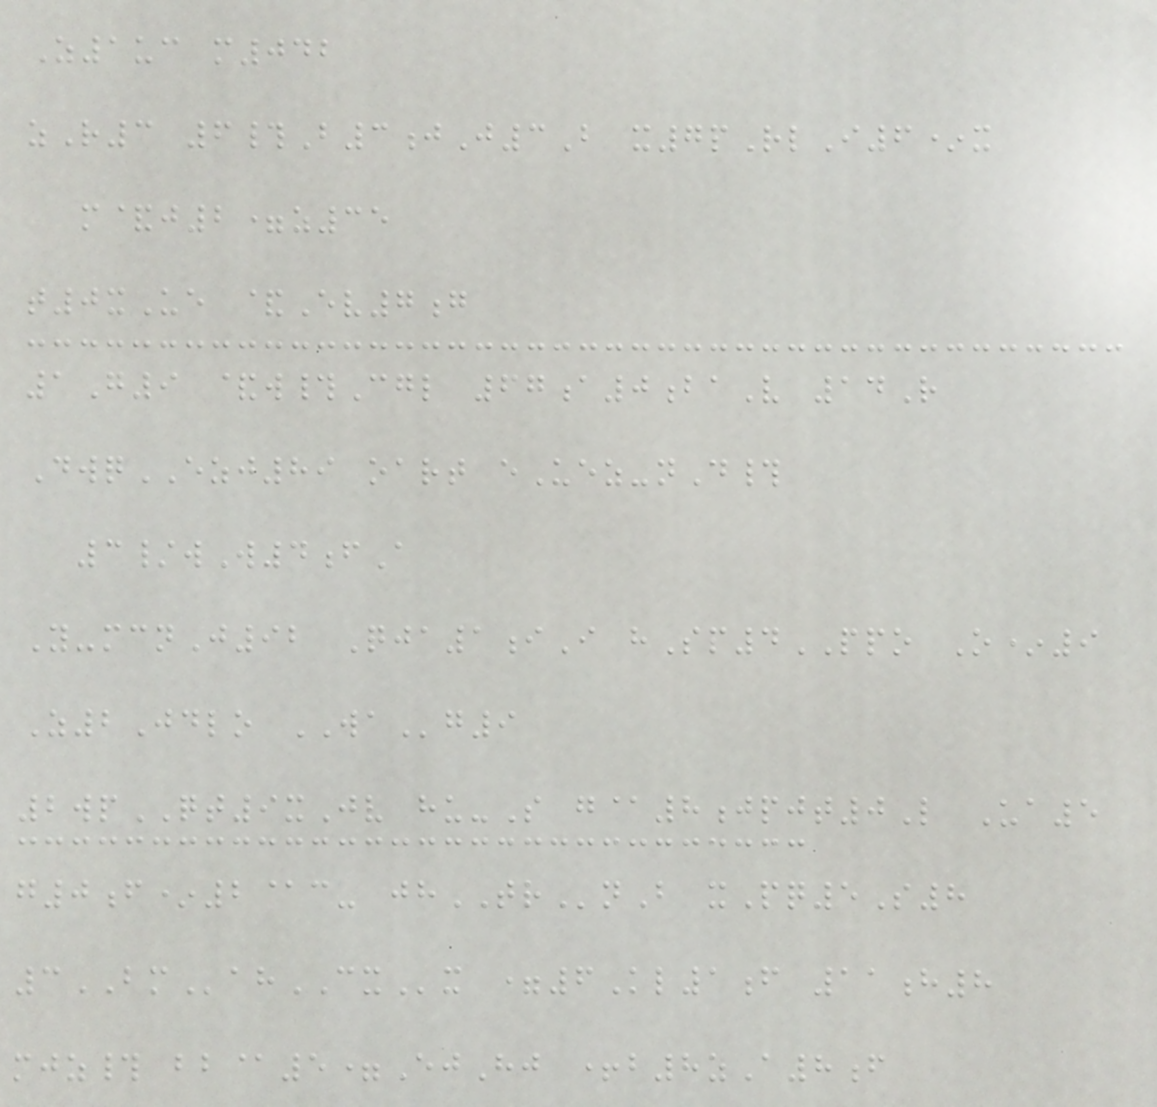Z1uc m042
zR3 6#B3jJ3B x7pRlI6*x
m&j2=z35
t0xUe &Ev7g
1G9 &w#Cgl 67a0baV 14R
DwqEZJ89 oart eUez-nD#
3/wW4fA
Y-mcnJ92 Qja1iI hSp4PPO O*9
Z2Jdlo WAg9
2wpQT9xJv hu-S g@8jpjt0L Ua5
g0f*2@c- jhTRnB xPq5S8
3BMahCXx =6Kl1f 11h8
mjz# bb@5=EjHj +b8zA8f
